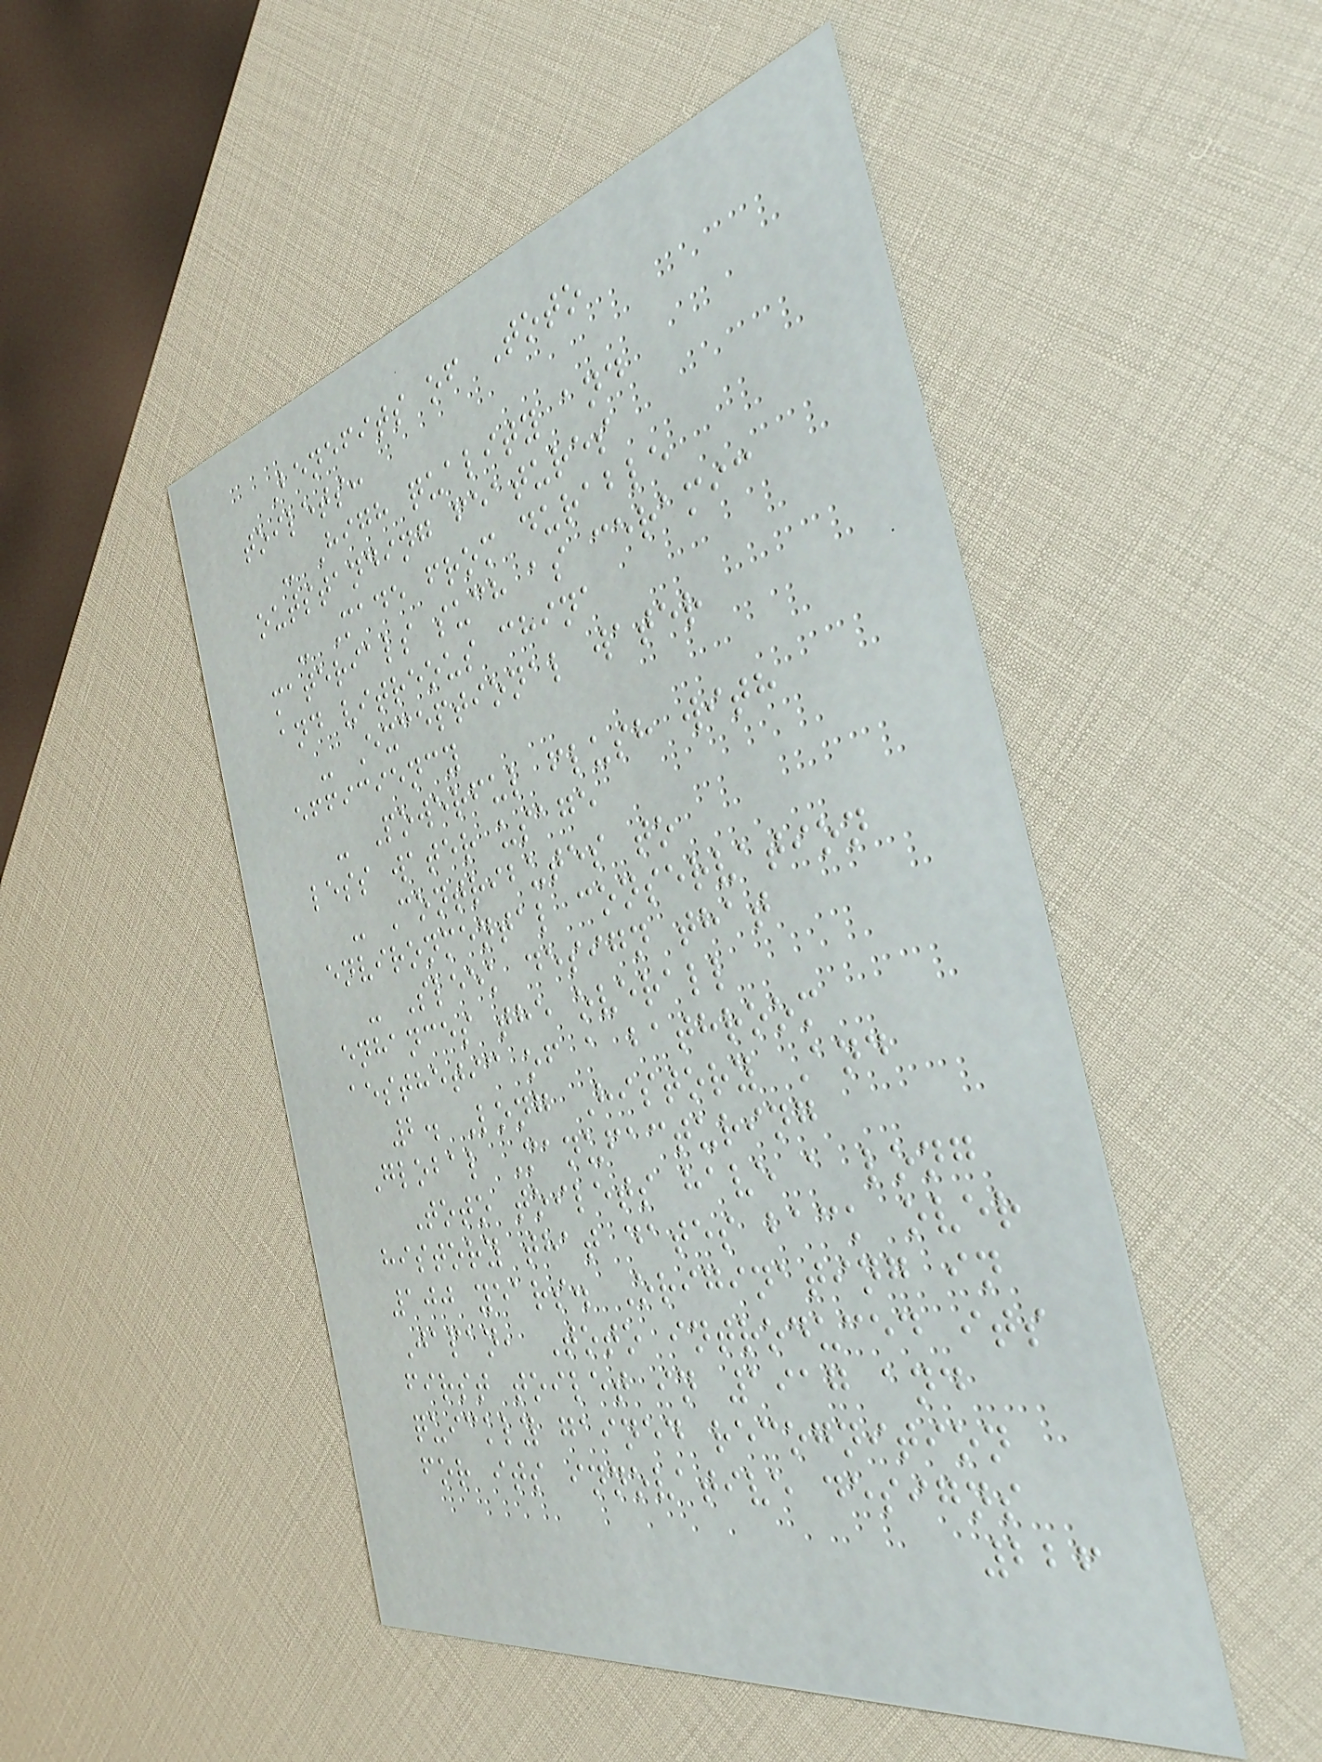Benefits of Toto
toilets:
- High quality and
outstanding features
- Made from durable
materials such as ceramic
and vitreous china
- Exceptional water
efficiency
- Powerful flush with
less water usage
- Contributes to
environmental conservation
- Sleek design that
enhances the overall
aesthetic of a bathroom
2. Long History And
Global Manufacturing
Toto toilets have a long
history that dates back over
100 years. Originating in
Japan, Toto introduced its
first toilet in 1917 and
quickly gained recognition
for its innovative designs
226
